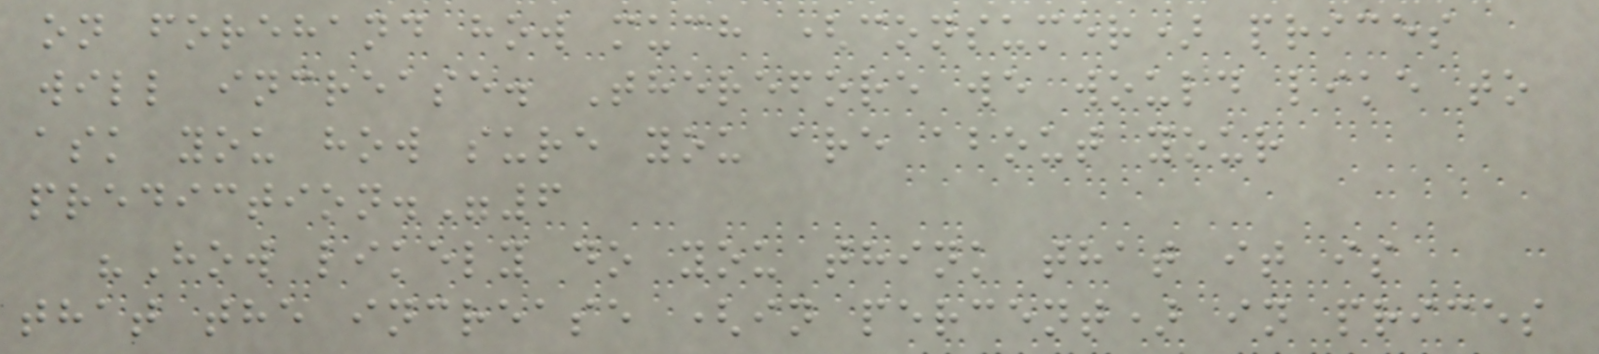on forehand how much (consumer) prices
will increase. Therefore we would like to
ask you how sure you are about your
prediction."6
"How likely do you think that it is
that the increase (in percent) in prices
